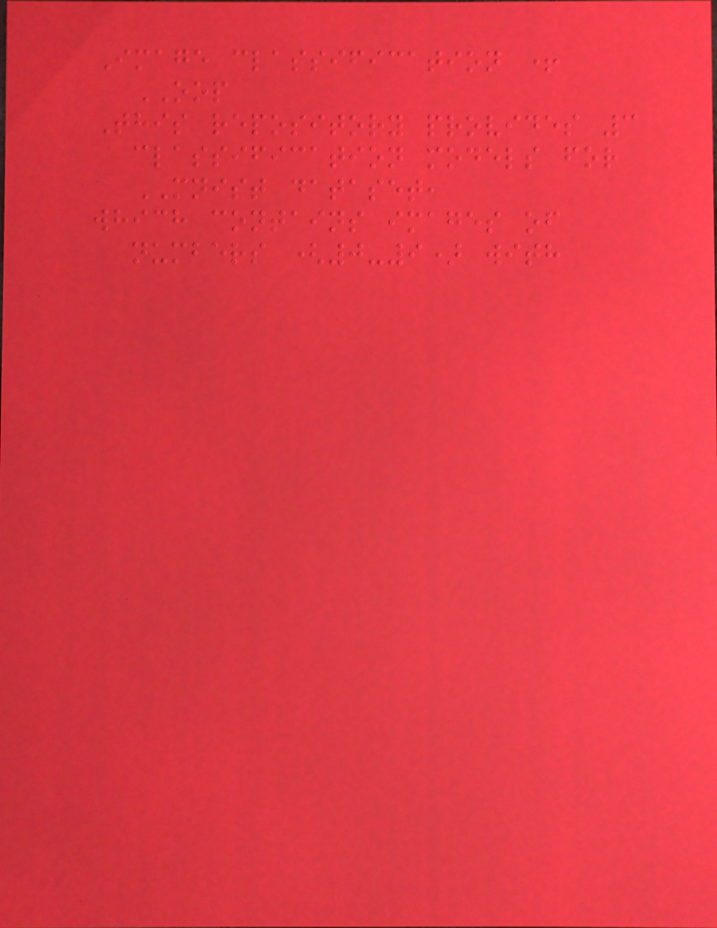Image classification +
OOP
This repository provides 3
classification models for
MNIST dataset,
which contains images of
numbers (0-9) with
